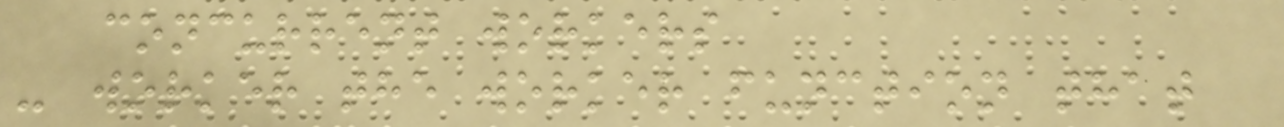concurrent workers
- worker the worker function that
